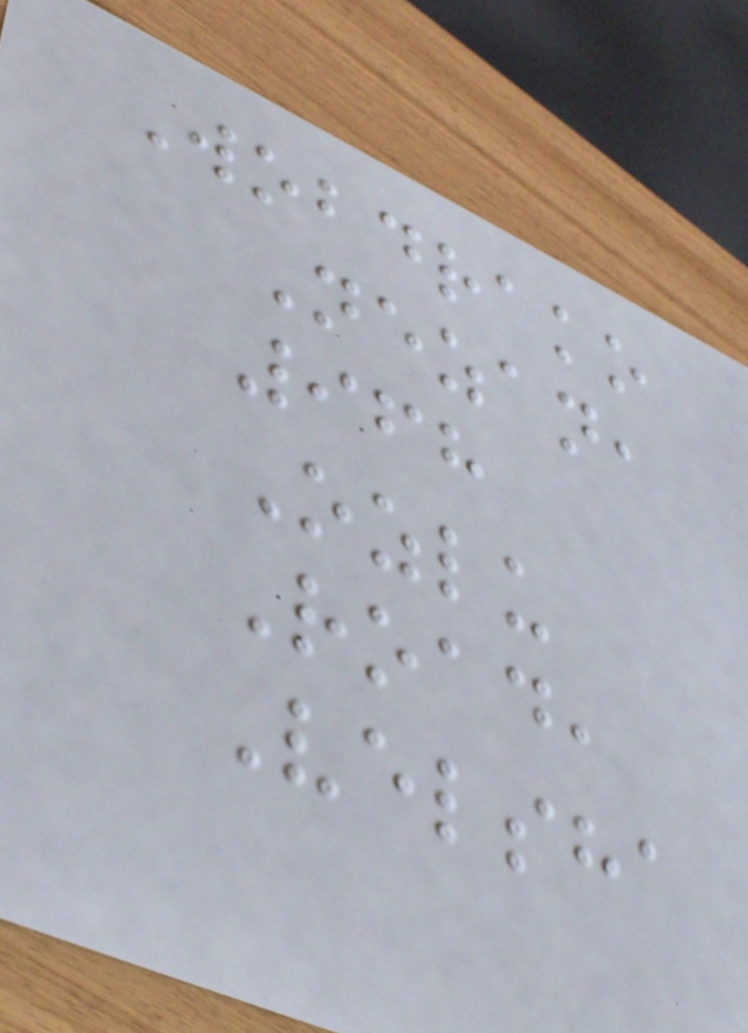Wobdrako
Nezan,
968
Ozlu
Road,
Velsha
